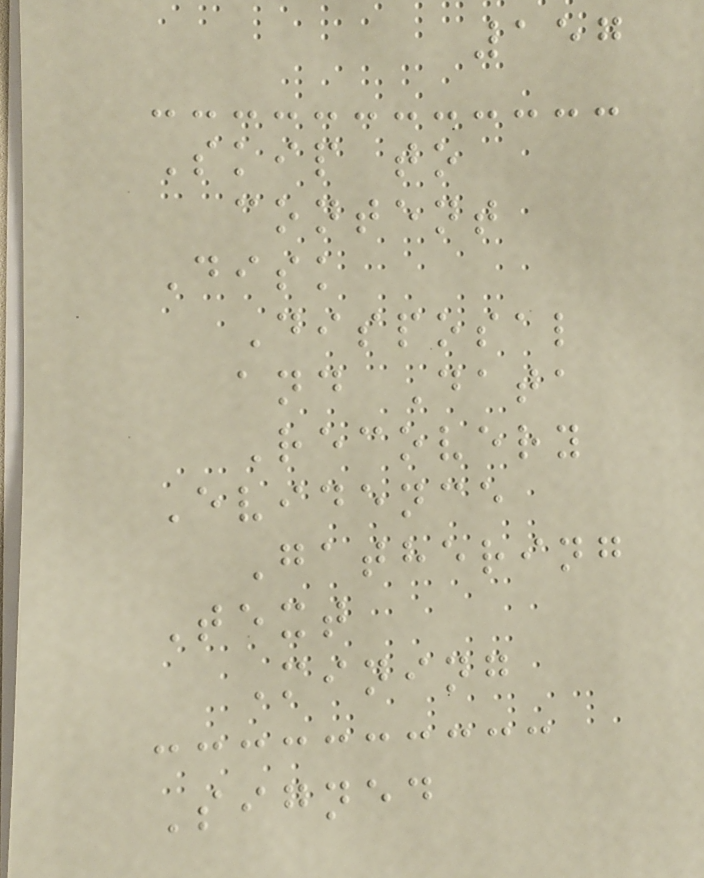157
Skip to
content
Disk
Disposal
and Data
Recovery
Evidence
Gathering
Text
Mining
Signed
